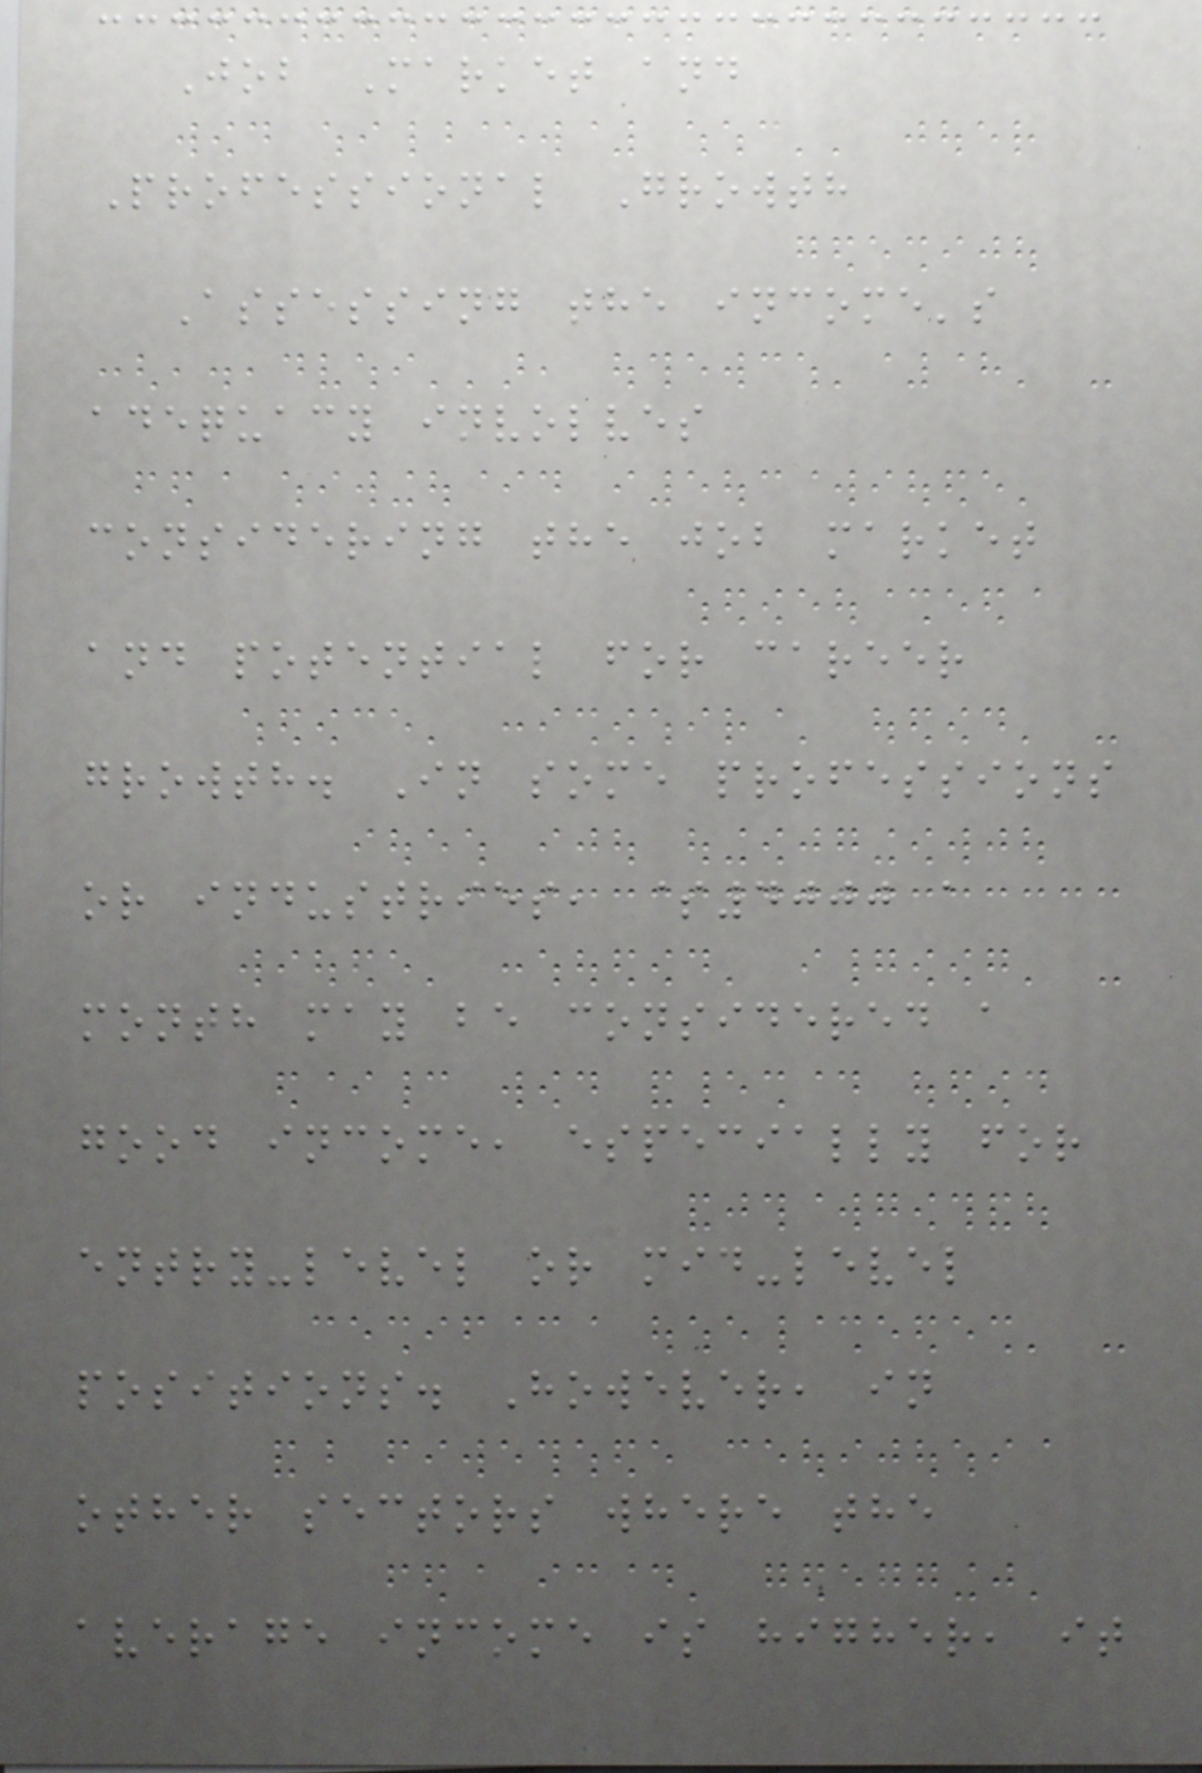Job Market and
Professional Growth
Assessing the income's
adequacy involves
considering the job market
and potential for career
growth. In some professions
or industries, $4000 a
month may be considered a
good income, especially for
entry-level or mid-level
positions. However, in
other sectors where the
average income is higher, it
